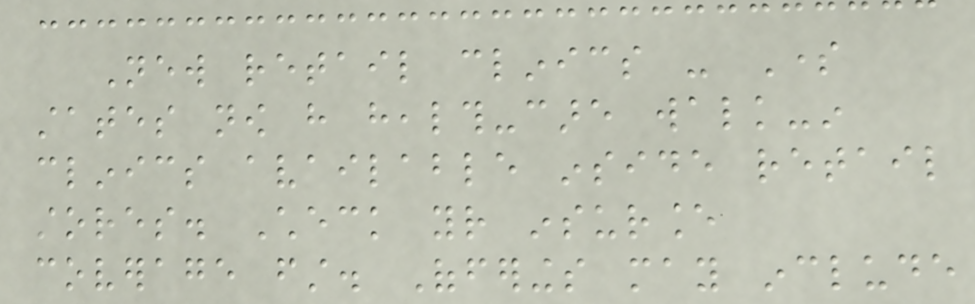New retail clinics - Some
states now have health-care walk-in
clinics available inside retail
stores. Check your insurance
coverage first. Offerings may include
